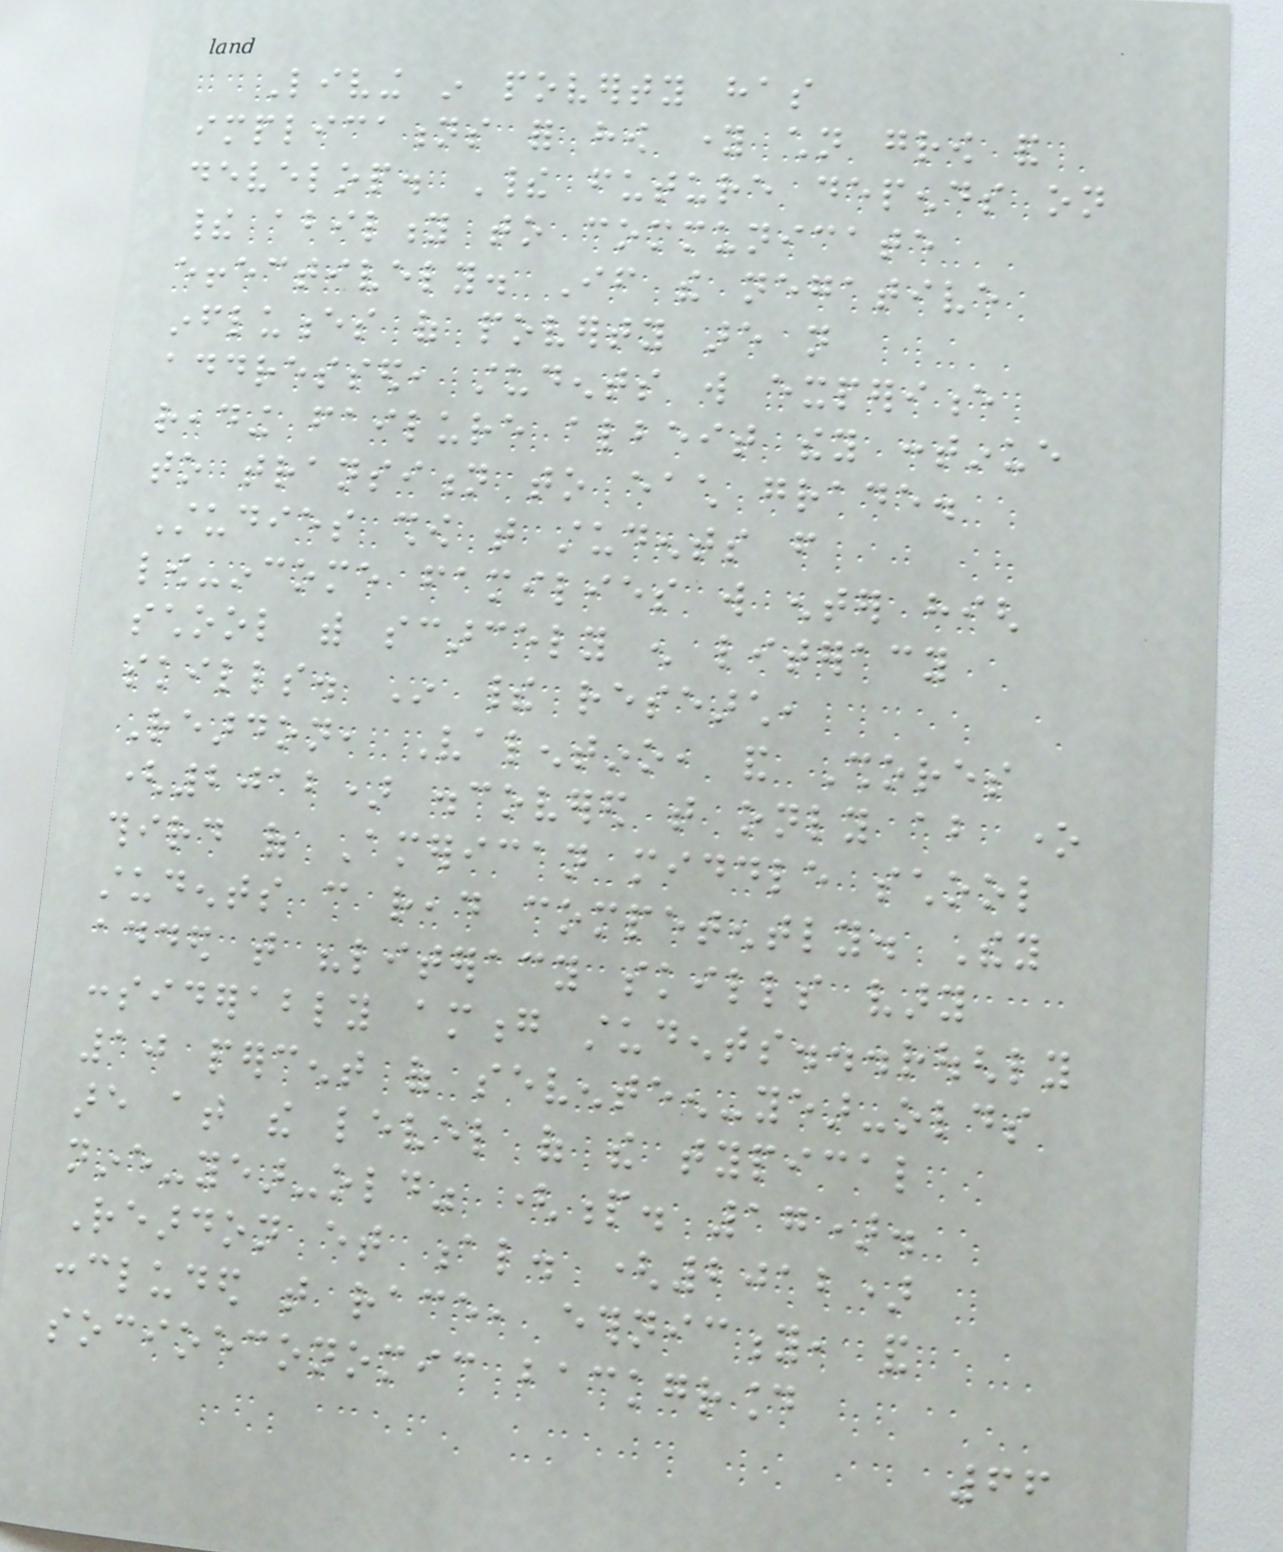Living in poverty has
implications for how young children grow and
develop. Their future depends on
their ability to communicate
effectively. If the negative
influences of poverty are not
addressed, students will experience
reading failure albeit they continue
to transition to each grade.
Studies show that students from
low-income families will enter high
school with scarcely enough literacy
skills. In their research,
Reardon, Valentino, and Shores
(2012) discovered that only about one
third of American middle school
students can read competently. They
added that "literacy skills vary
considerably among students...roughly
10 percent of seventeen-year-olds
are at the level of the typical
nine-year-old" (p. 17).
Reardon et al. (2012)
concluded that race, ethnicity, and
socioeconomic background
66
